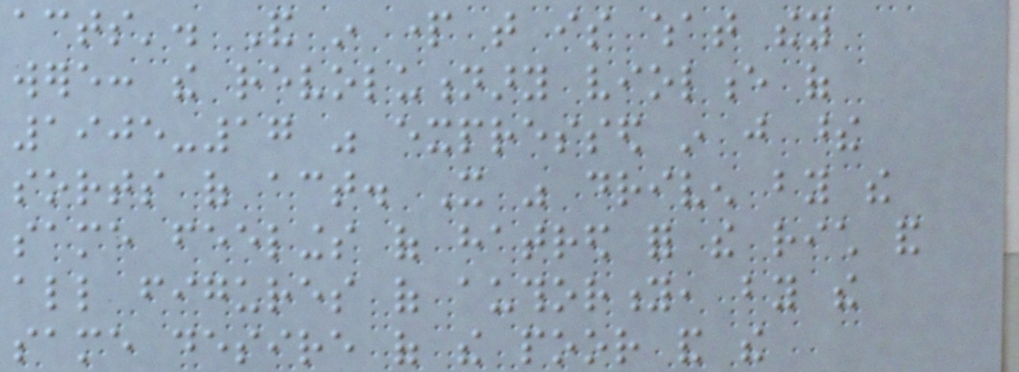acts'. And in part that is what they
were: the revolutionary violence of
1905-17 was expressed in just these
sorts of act. It was driven by the
same feelings of hatred for the rich and
all figures of authority, by the
same desire of the poor and the
